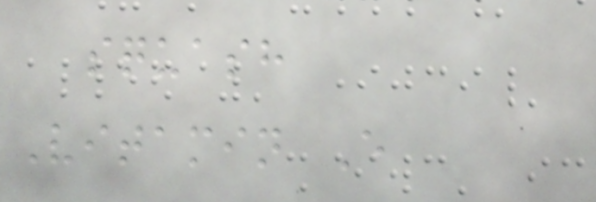squash
Vitamin E
